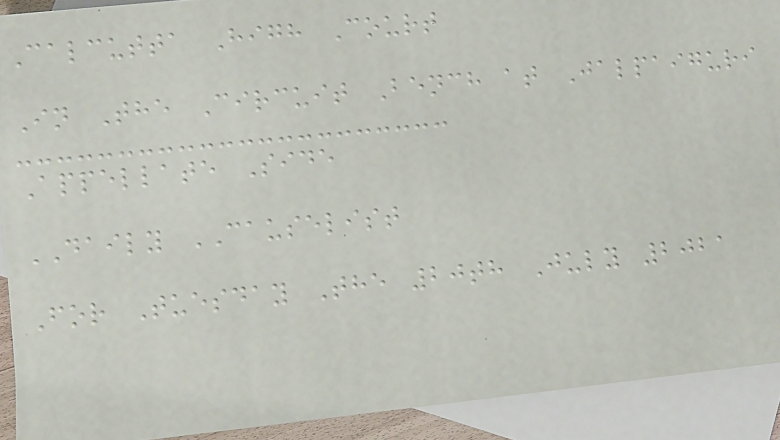Calcutta High Court
In The Circuit Bench at Jalpaiguri
Appellate Side
DAILY CAUSELIST
For Tuesday The 20th July 2021
